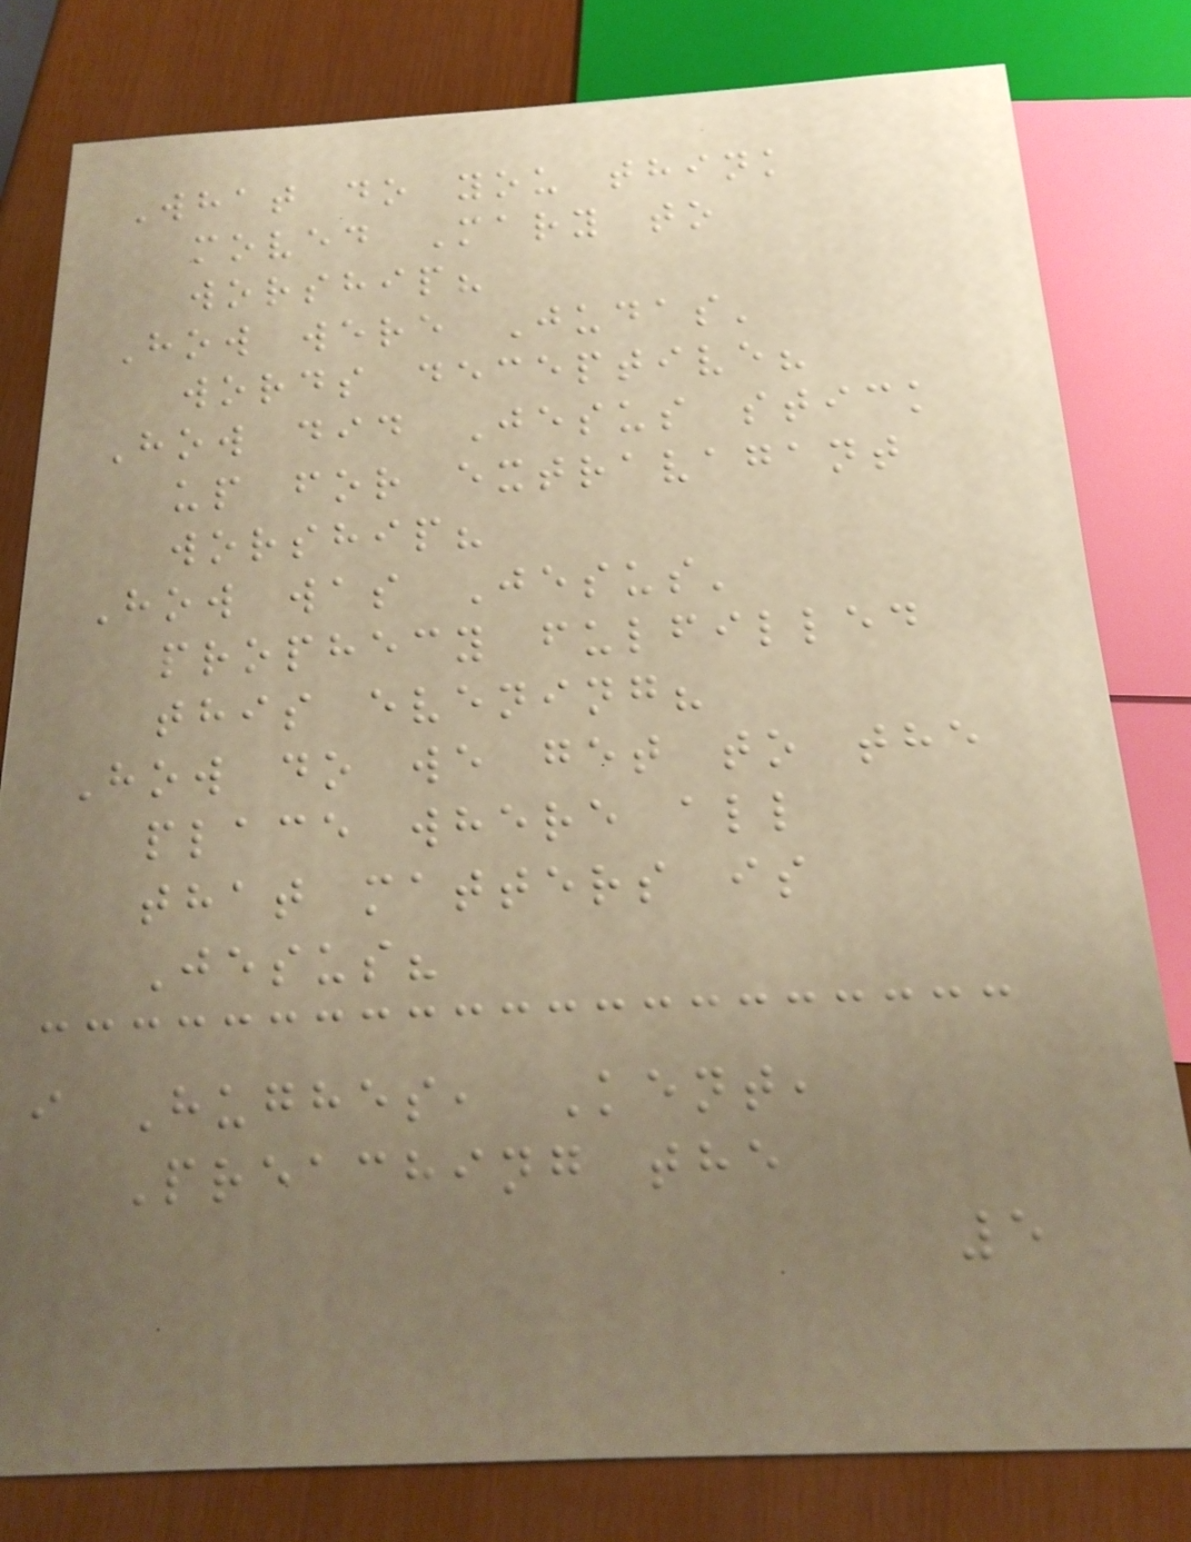What do you think
moved Mary to
worship?
How were Judas'
words deceptive?
How did Jesus stick
up for extravagant
worship?
How was Jesus'
prophecy fulfilled
this evening?
How do we get to the
place where all
that matters is
Jesus?
i Hughes, Kent,
Preaching the
5
